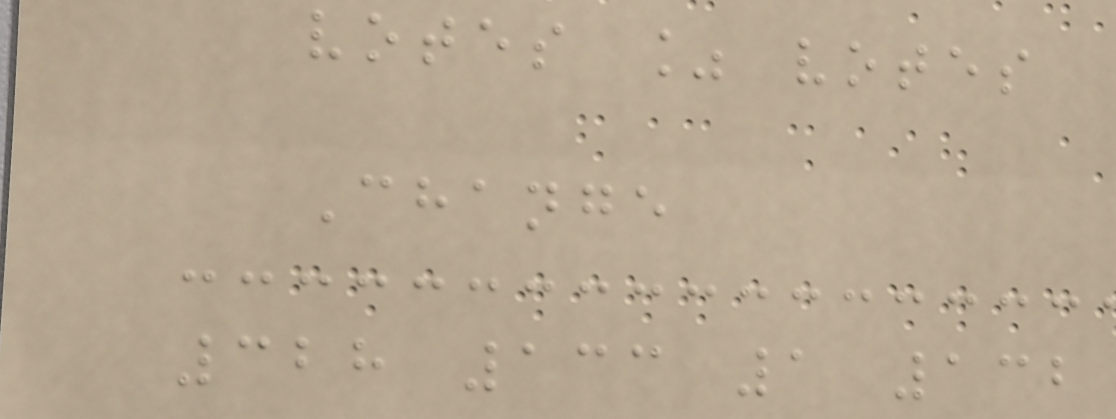votes % votes
Change
328 133 1 132
